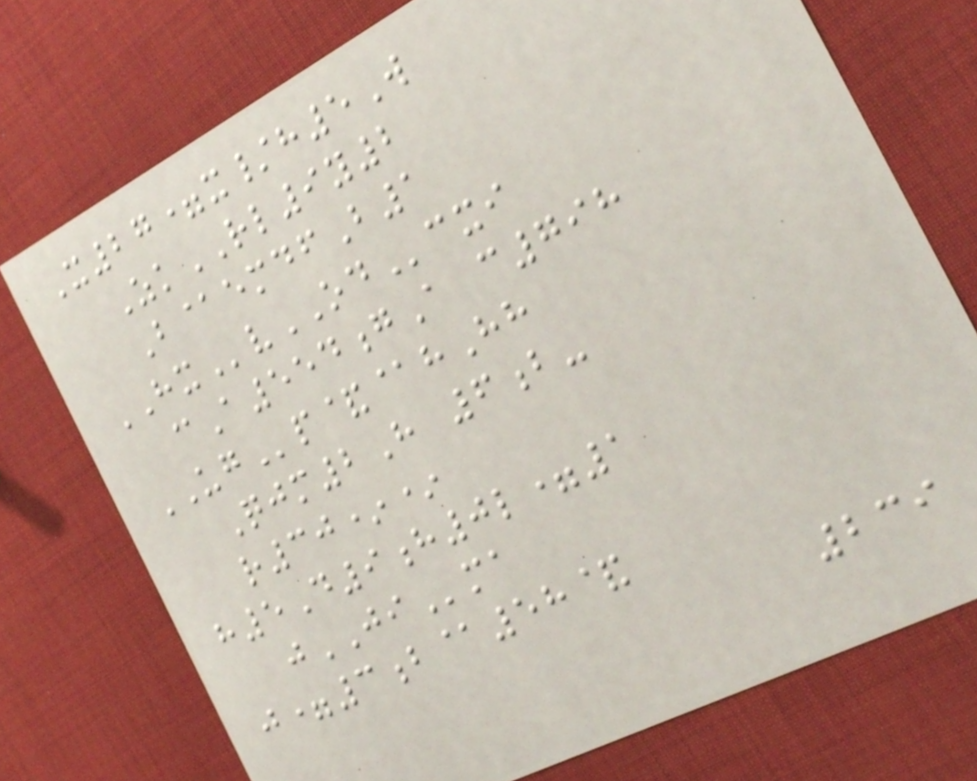X27=x/h5W
ZkRL9y2
B@emdfB1
HXvODcxi
cA554gA c798
UGp&@hHh
Qjm2H 6b-
r30**
h5D9h0l=1
jJIma
j=3b@58&
239
